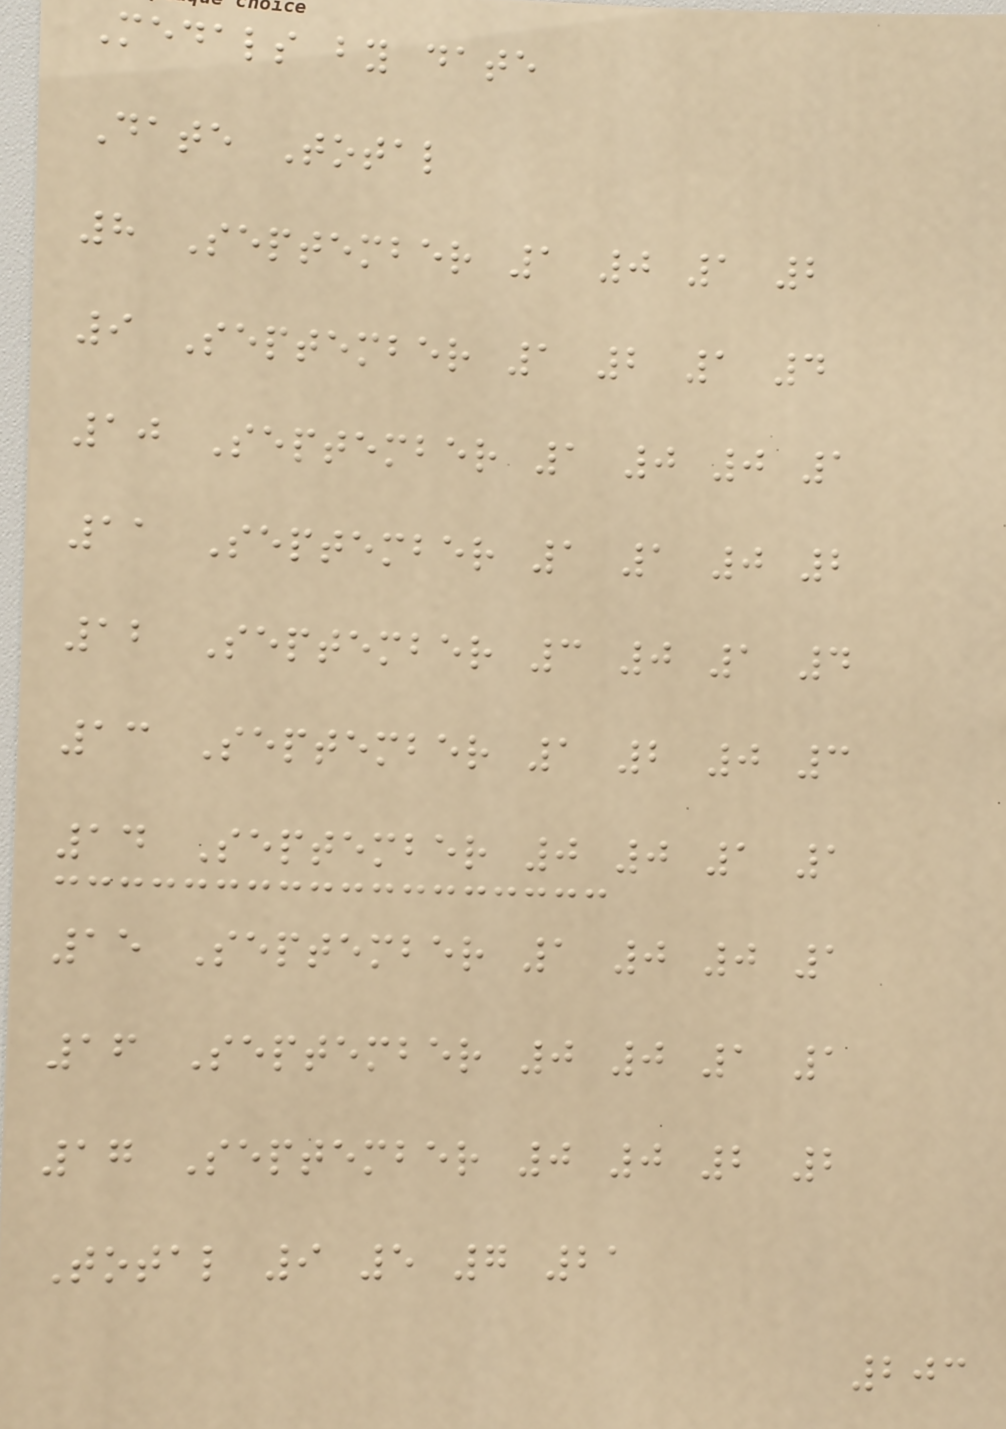Medals by date
Date Total
8 September 1 0 1 2
9 September 1 2 1 4
10 September 1 0 0 1
11 September 1 1 0 2
12 September 3 0 1 4
13 September 1 2 0 3
14 September 0 0 1 1
15 September 1 0 0 1
16 September 0 0 1 1
17 September 0 0 2 2
Total 9 5 7 21
203
